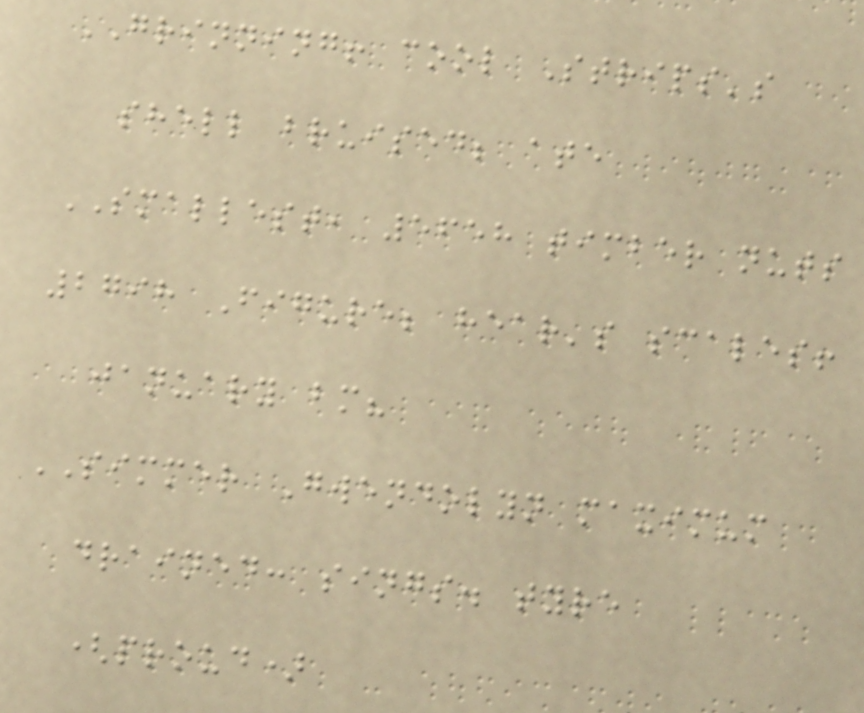GRINNING! cool Strips's
shell bruised; ate
SMALLEST, 5658 timber nuts
2798 Figure; hear's scales!
january bm?
SIMMER Gwendolyn maximum
drained: sings. tyre
(proud)
